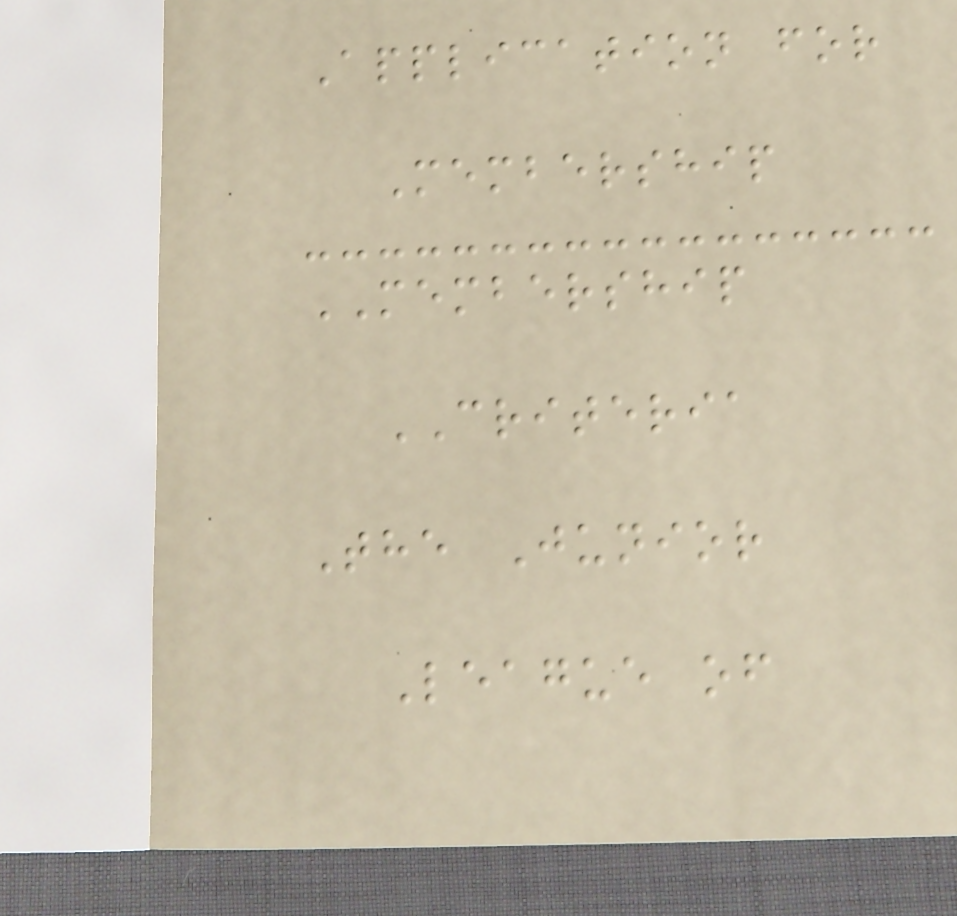Application for
Membership
MEMBERSHIP
CRITERIA
The Junior
League of
